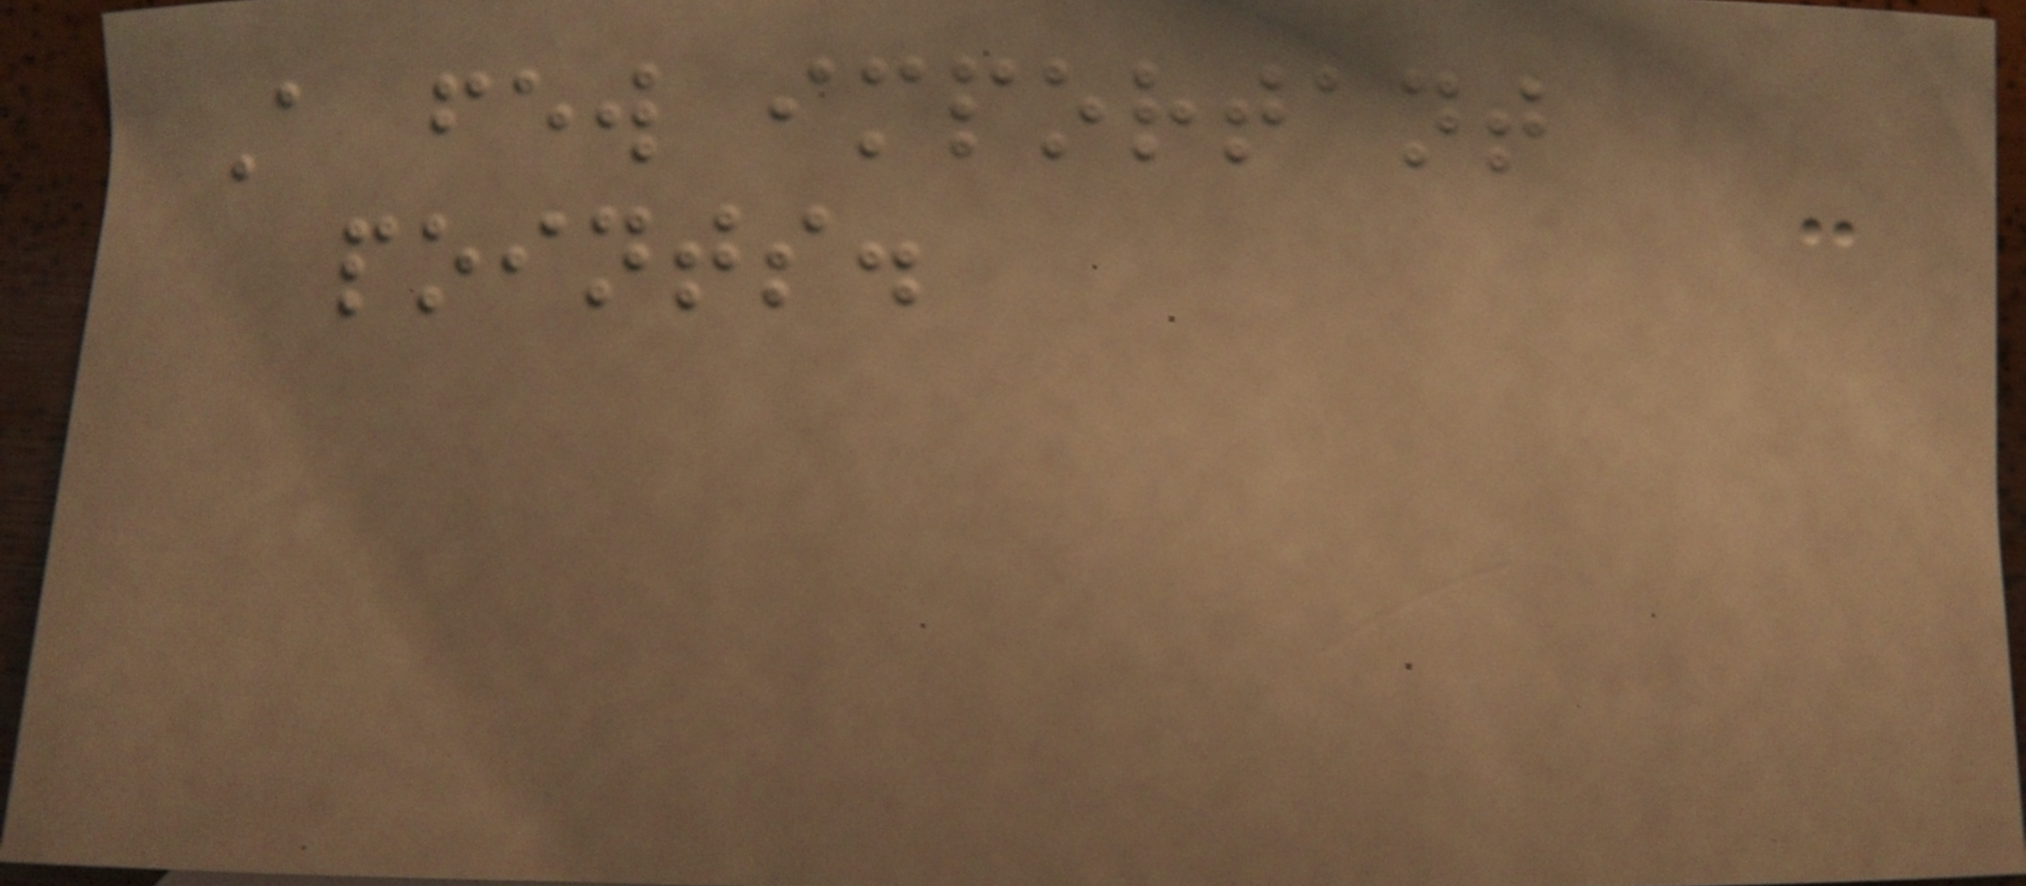A few important
points.
